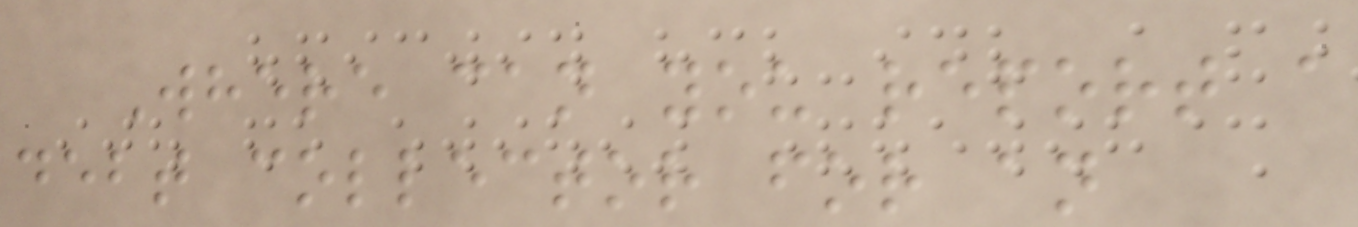Where can you report a
debt collector for an
